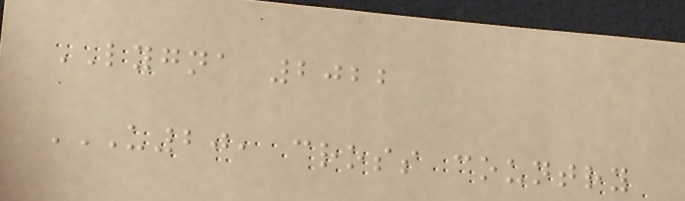LYGNA 2022
U20, CROSS COUNTRY
